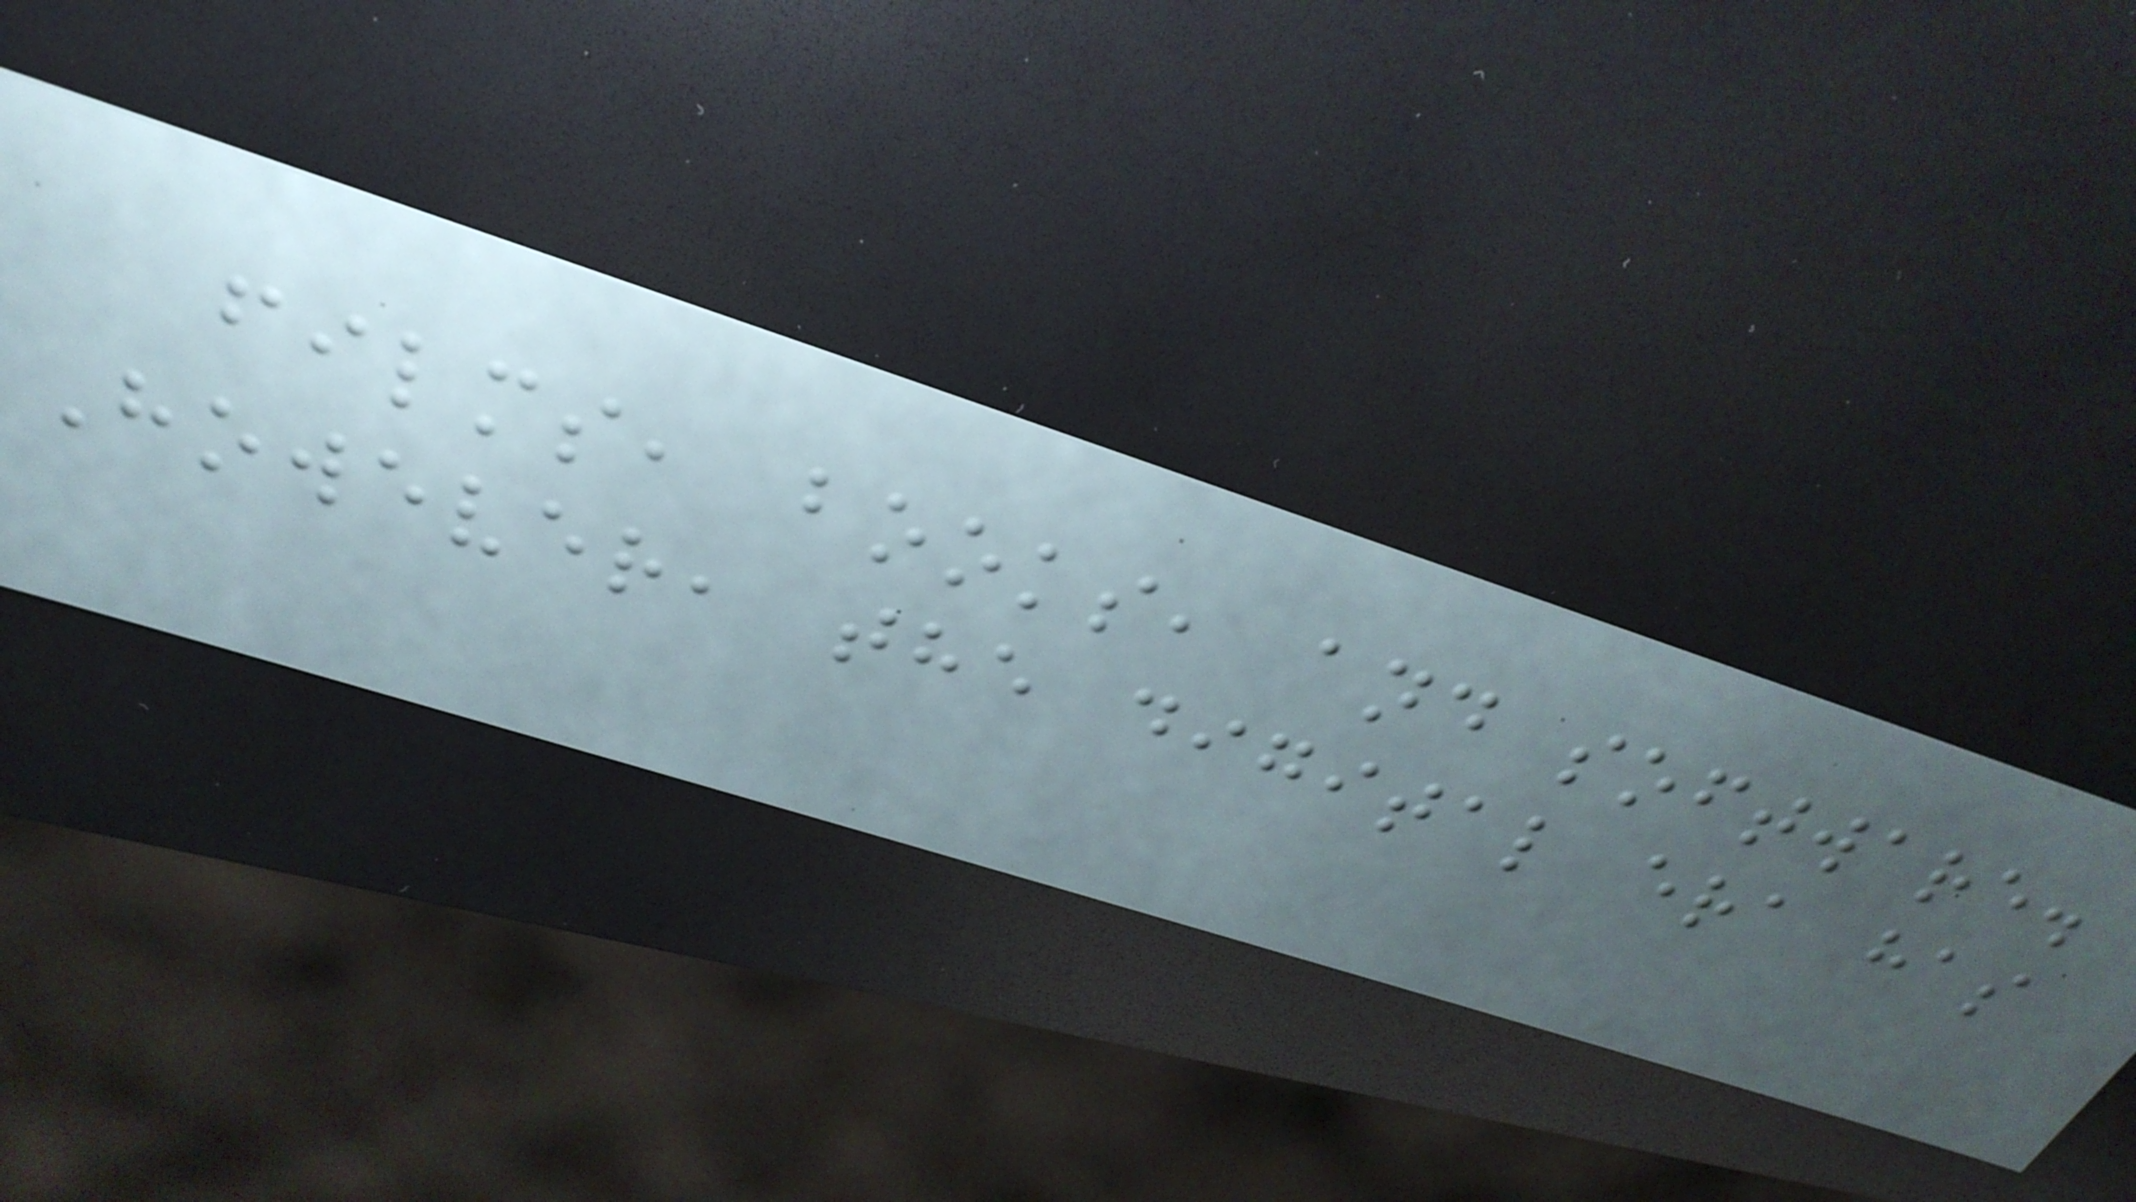films, books, and software.
However, the digital era has
